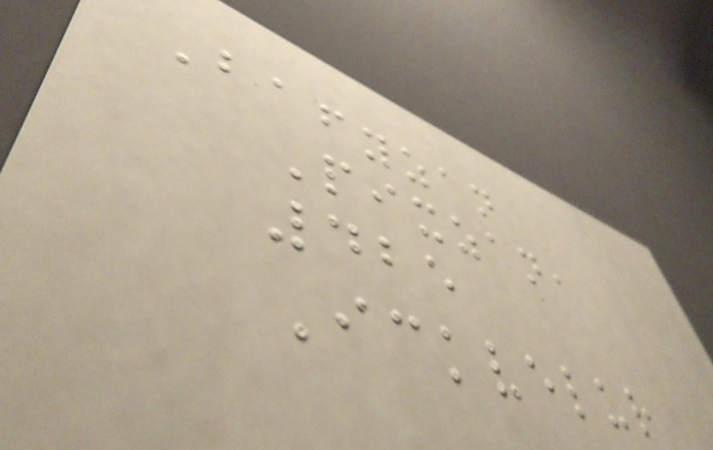Bafyzan
Pixzan,
425
Ickvelur
